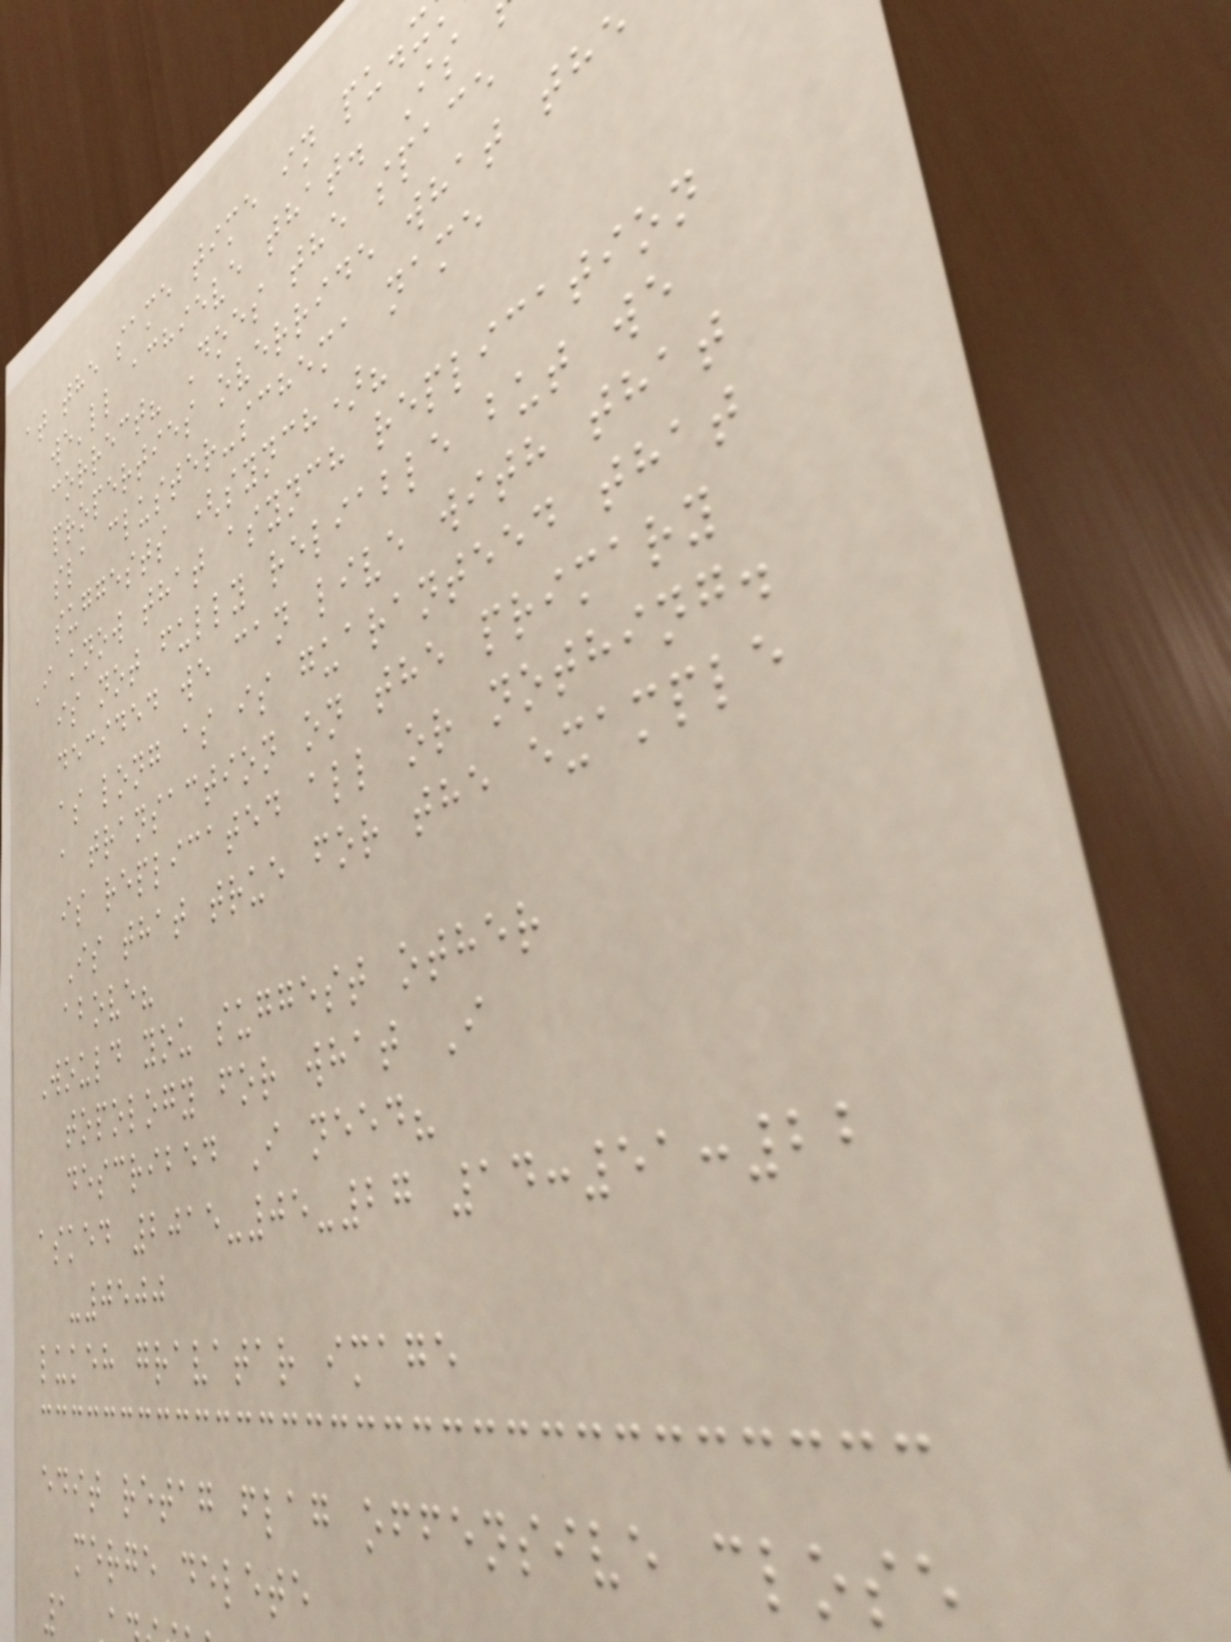at the same time in pu.x
we'll achieve that. Is
correct? Does the space
properties override what the
sla cluster-schema name
suggests (synch)?
I know that asynch replication
is not fully reliable but we
decided we can live with that
as long as is guaranteed that
a transaction on the primary
is replicated all or nothing.
Is that true for the example
above?
Would you suggest other
topology for what I
described I need?
asked 2015-05-27 14:51:22
-0500
lukeh gravatar image
edit retag flag offensive close
merge delete
